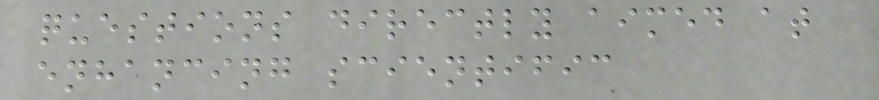questions directly aimed at
enhancing scientific
